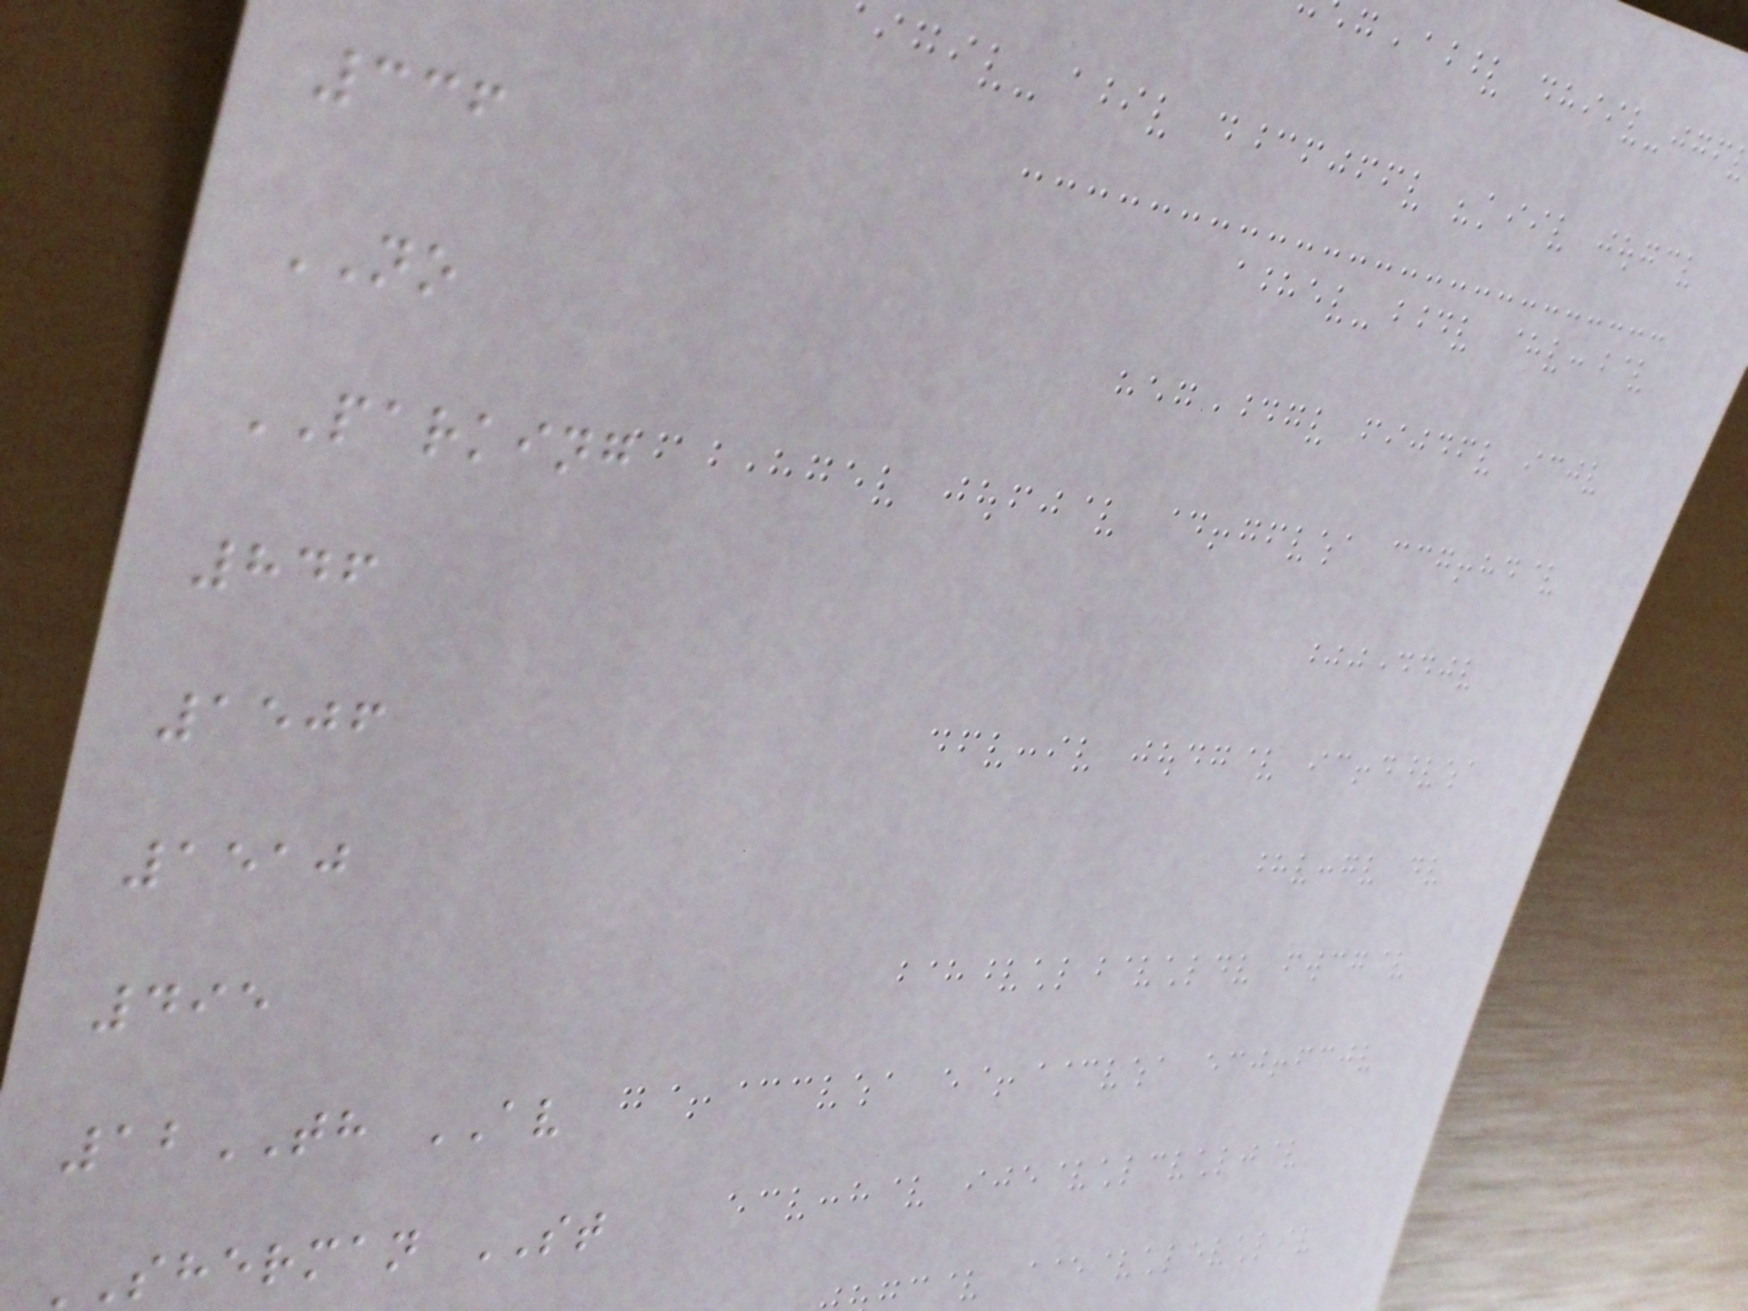336
NO
PARKING
846
1506
1510
495
12TH AV
sherman ST
